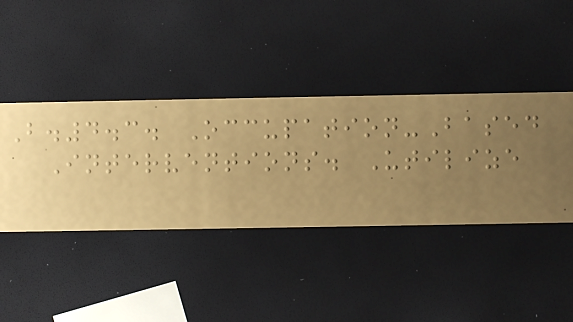B.4.3. Occupation-Based
Interventions. Utilize
